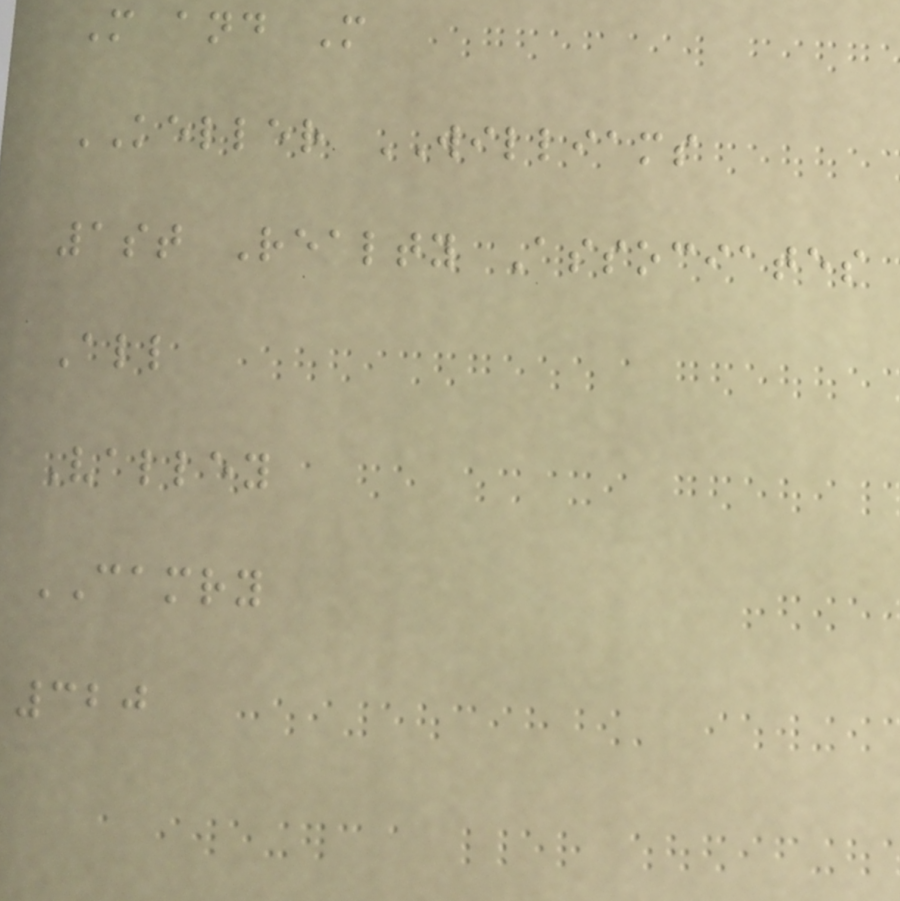M and M
KELLER WILLIAMS
1st Realty Associates
All
Valley
CAMRY
320
